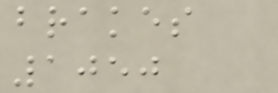brakes
1050
